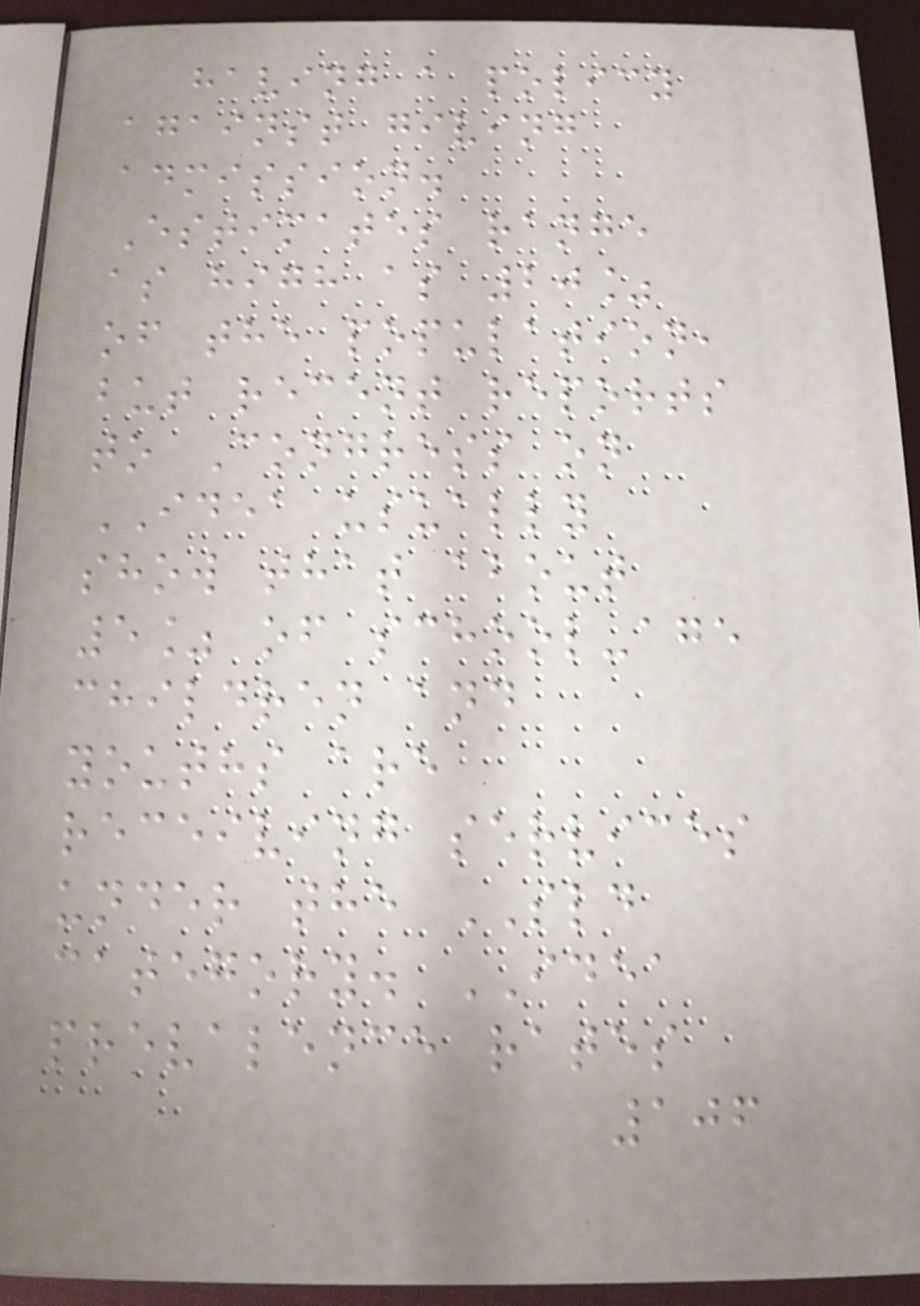having a policy
against giving
admission.
Estimates range
as high as 20%
of the population,
but recent reports
to Congress on
IDEA usually
show that about
5% of school-age
children and
youths are
receiving services
under the SLD
category. IDEA
prevalence rates
106
